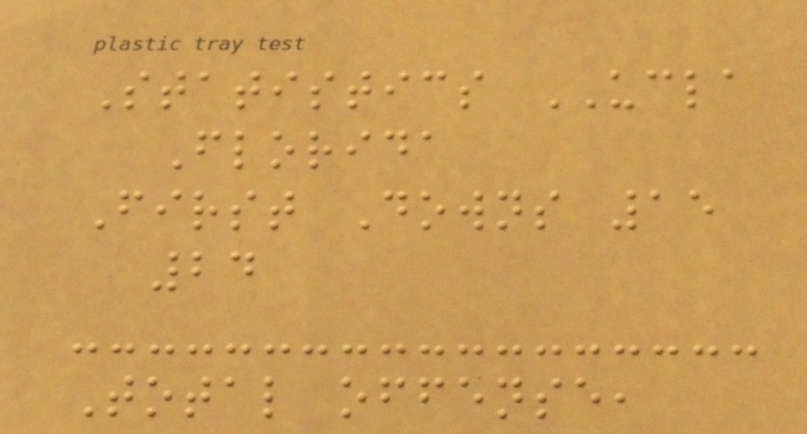Statistics UCLA
Florida
First Downs 15
24
Total offense,
